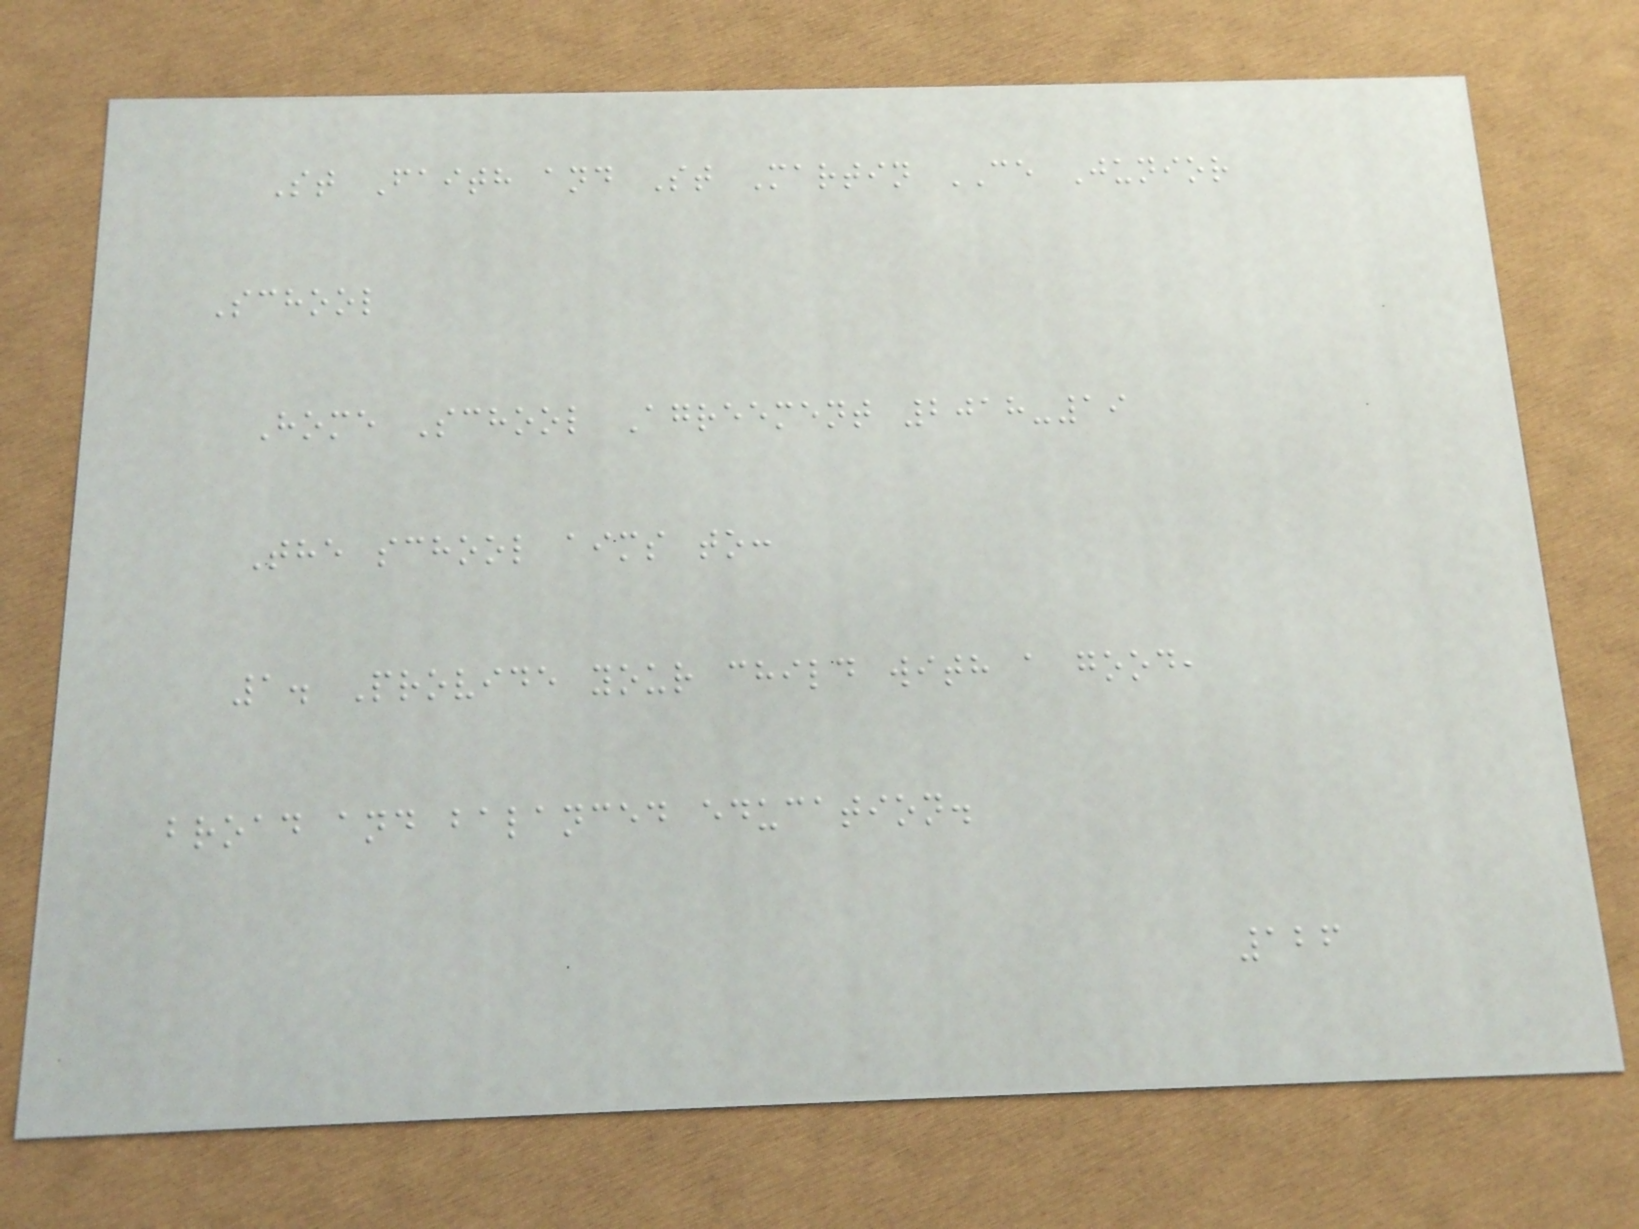St Faith and St Martin CE Junior
School
Home School Agreement 2018-19
The school aims to:
1. Provide your child with a good,
broad and balanced education.
126
